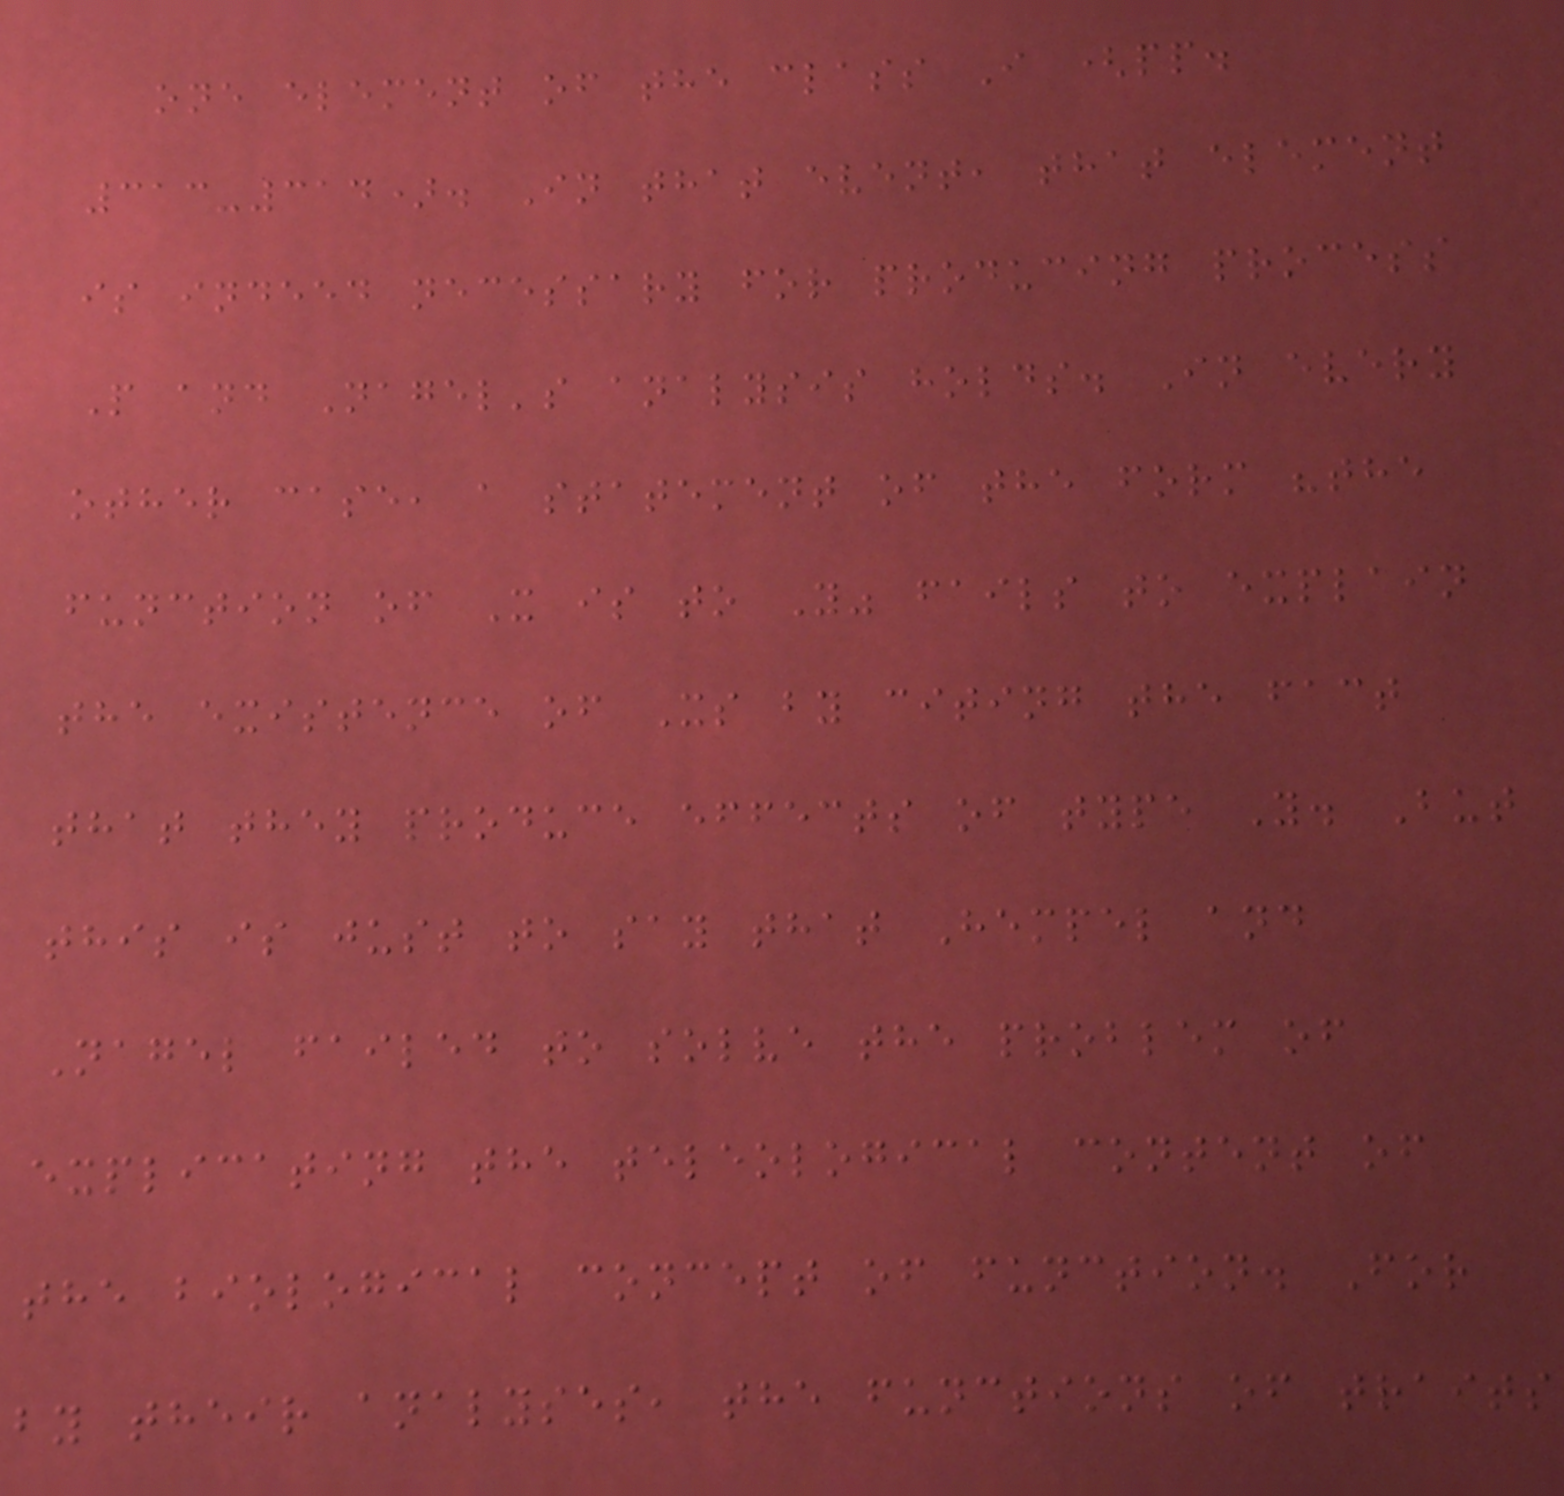one element of the class I (pp.
313-314). In that event, that element
is indeed necessary for producing process
P and Nagel's analysis holds. In every
other case, a statement of the form "the
function of X is to Y" fails to explain
the existence of Xs by citing the fact
that they produce effects of type Y. But
this is just to say that Hempel and
Nagel failed to solve the problem of
explicating the teleological content of
the biological concept of function. For
by their analyses, the functions of traits
